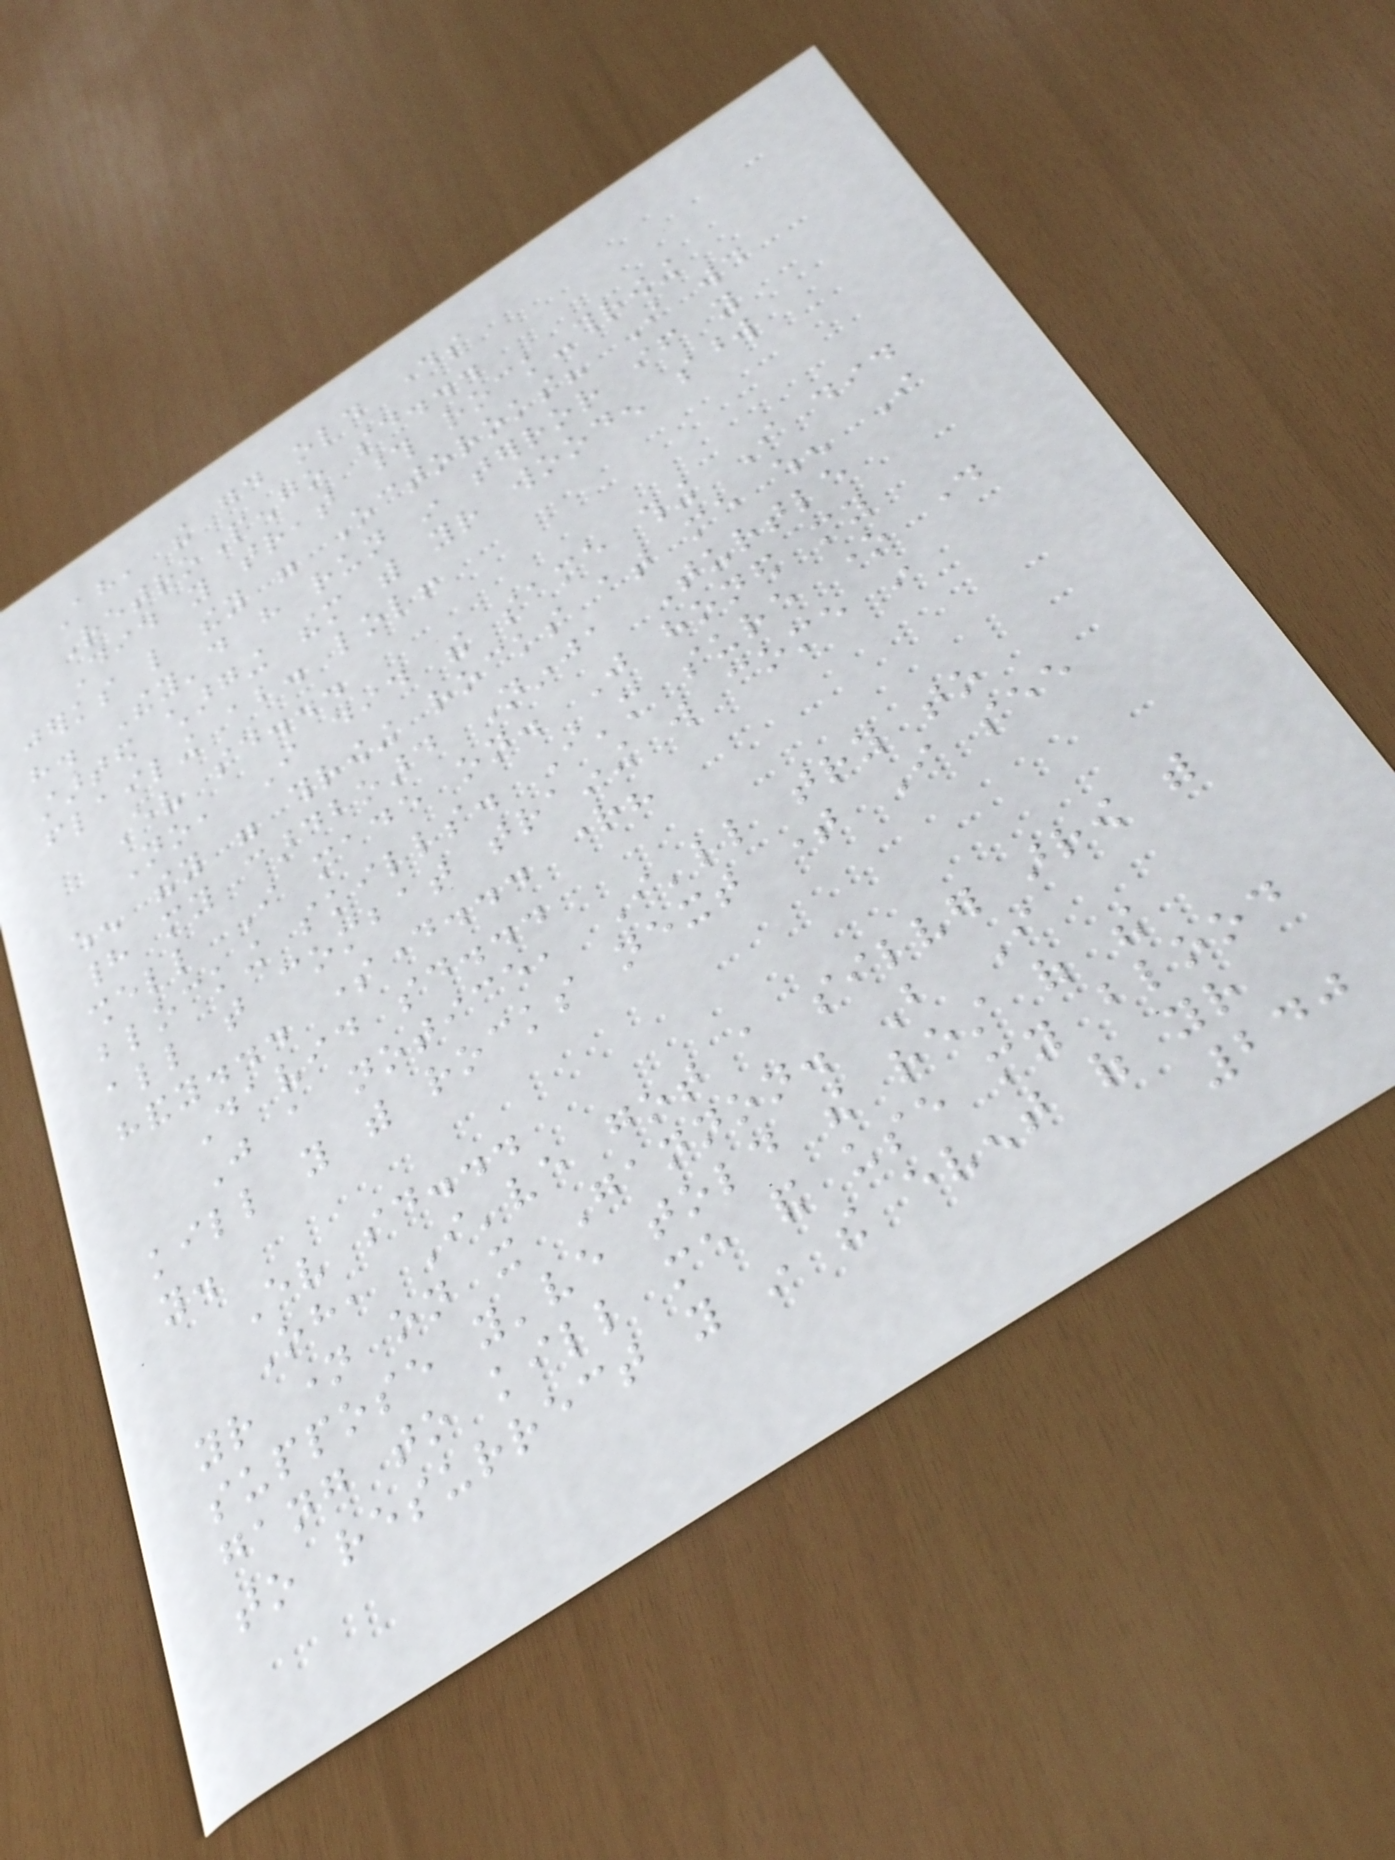Ah, the good old days
RetroPengo said...
Did you treat those rock-throwing
jerks like they were Octoroks? I would
have. They'd have run in terror if you
started charging them with your wooden sword
flailing about. lol!
Ev said...
No, I did the same thing I did
when they were throwing rocks at me when I
had my cardboard Ninja Turtle
shell I made on. Just honed my
blocking skills. I'm sure one day
all that combat training will come in
handy... someday... right?
David said...
Just a notice, I'll try to
kill you with rocks next time I see
you.
Ev said...
Oh, I've got a silver arrow with
your name on it Gannon. But I
suppose you've told the rest of the
gang to kill me and use my blood
to resurrect you in the event of your
240
